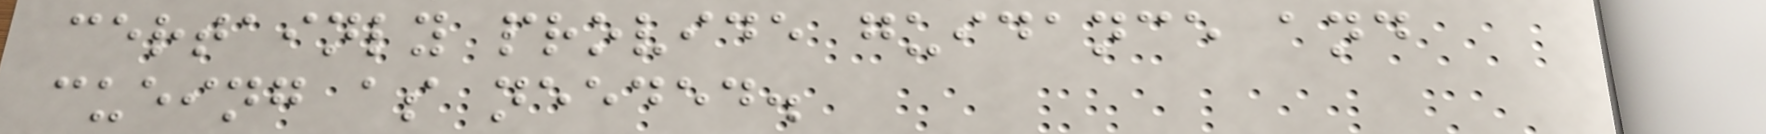certainly provide guidance and
cueing as needed.
